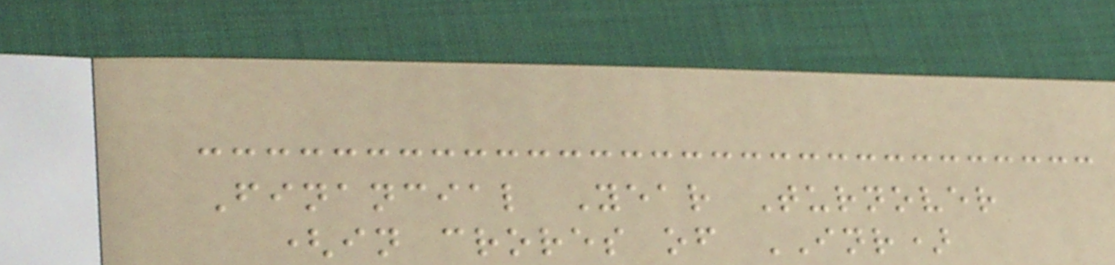Financial Year Turnover
(in crores of INR)
